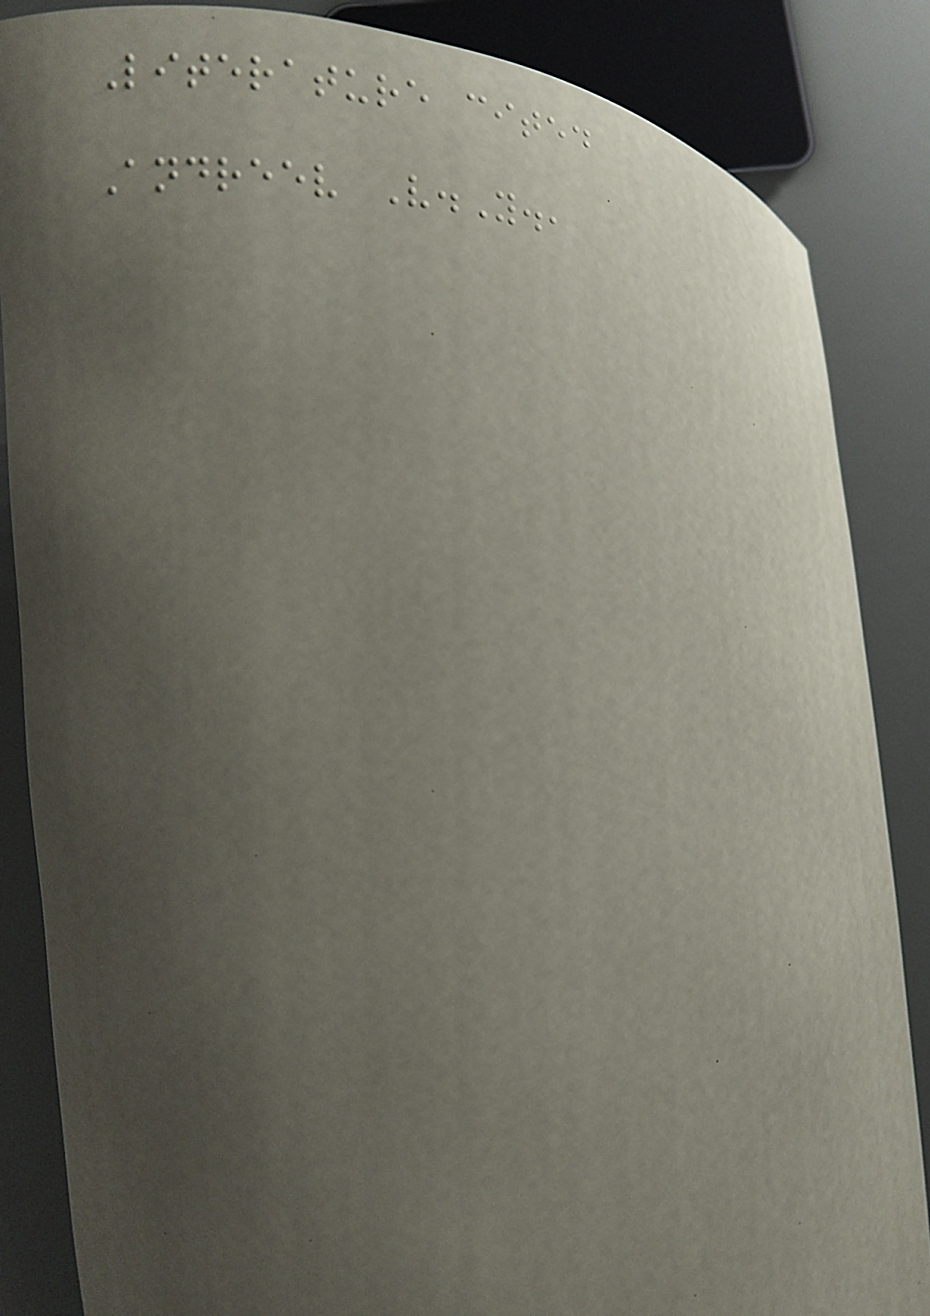Literature cited
Andreev V.Y.,
